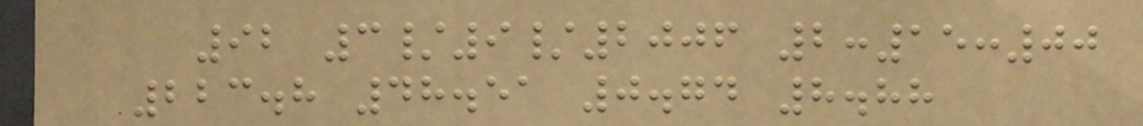92 3/9/2006 2:15:00
223.8 48.51 0.74 8.88
